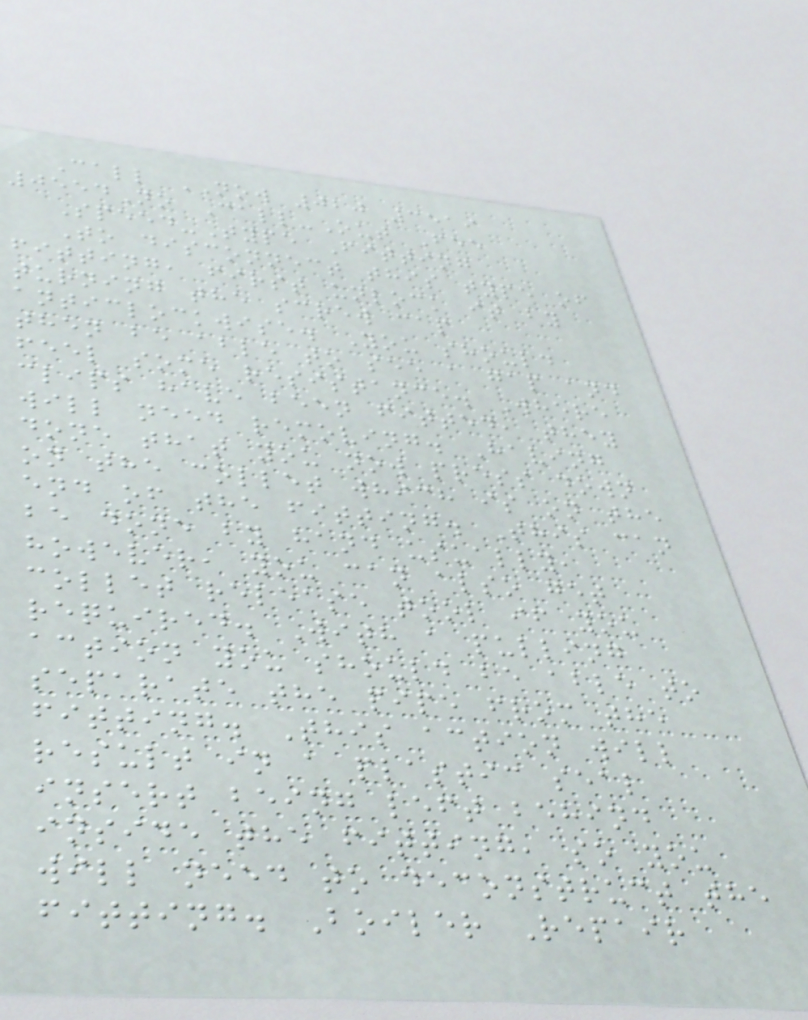Call NOW 020 3519
0554No Call-Out Fee
Speed-Type Fitting
To disconnect this type of
fitting, first unlock it by
turning the screw cap
anticlockwise. You should
then be able to see a gap and
feel some resistance. Where
clips have been fitted, they
will need removing. Having
done that you now press down
on the collet which is on the
end of the fitting. This can
be done by hand usually,
however, you can also get
collet release tool if you
required. With a pulling
action you should be able to
separate the pipe from the
fitting. This action will
result in a plastic seal
insert being left behind
inside the fitting, so you
will need to deconstruct the
fitting. Boiler Repair
